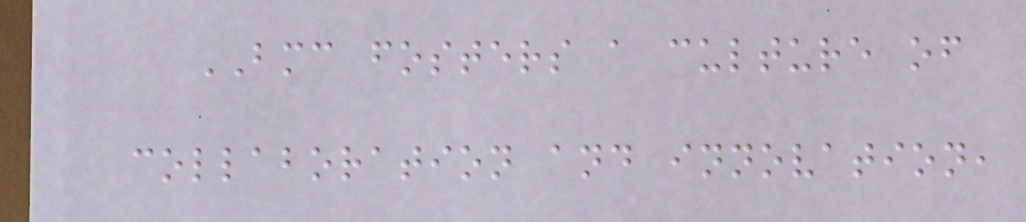BMC fosters a culture of
collaboration and innovation,
